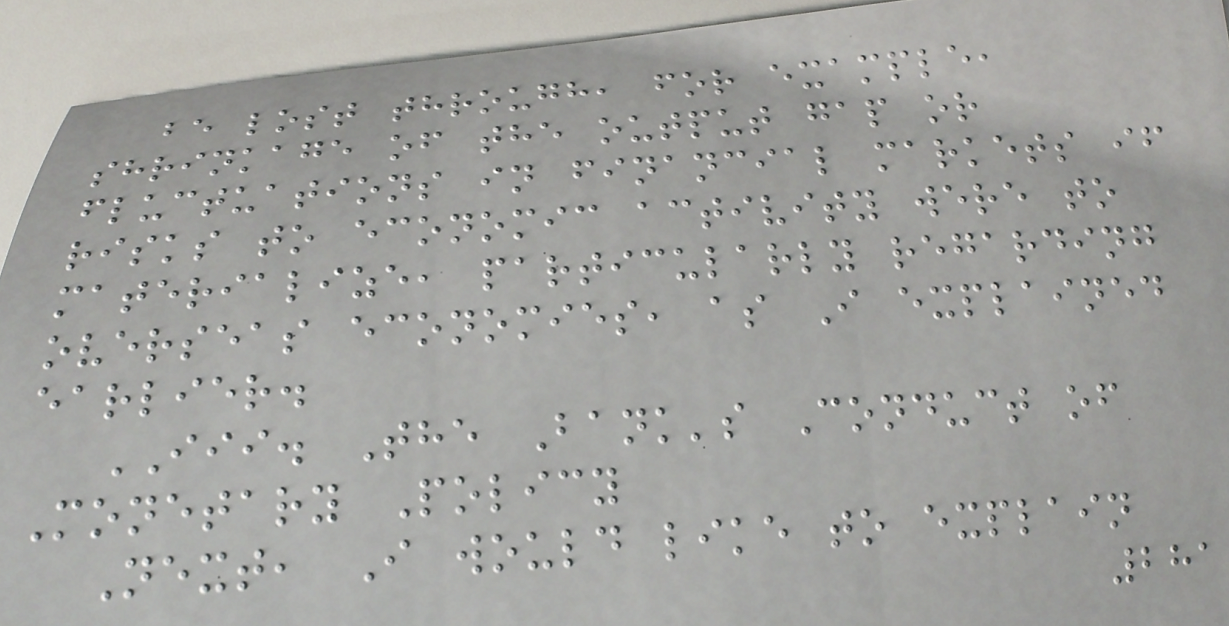be lost through, for example,
shrinkage of the output gap or
fluctuations in financial markets if
risks to economic activity were to
materialize, particularly regarding
overseas economies, as I explained
earlier.
III. The Bank's Conduct of
Monetary Policy
Next, I would like to explain
281
